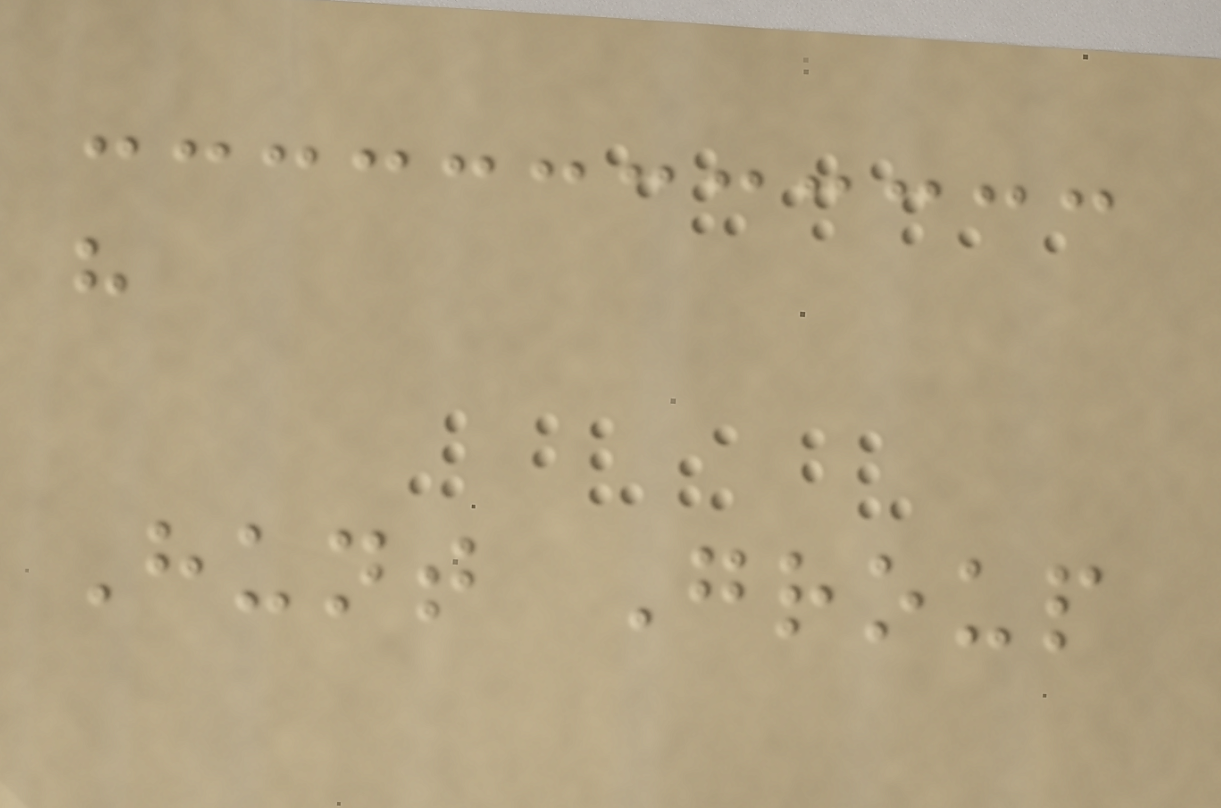h
Hunt Group
